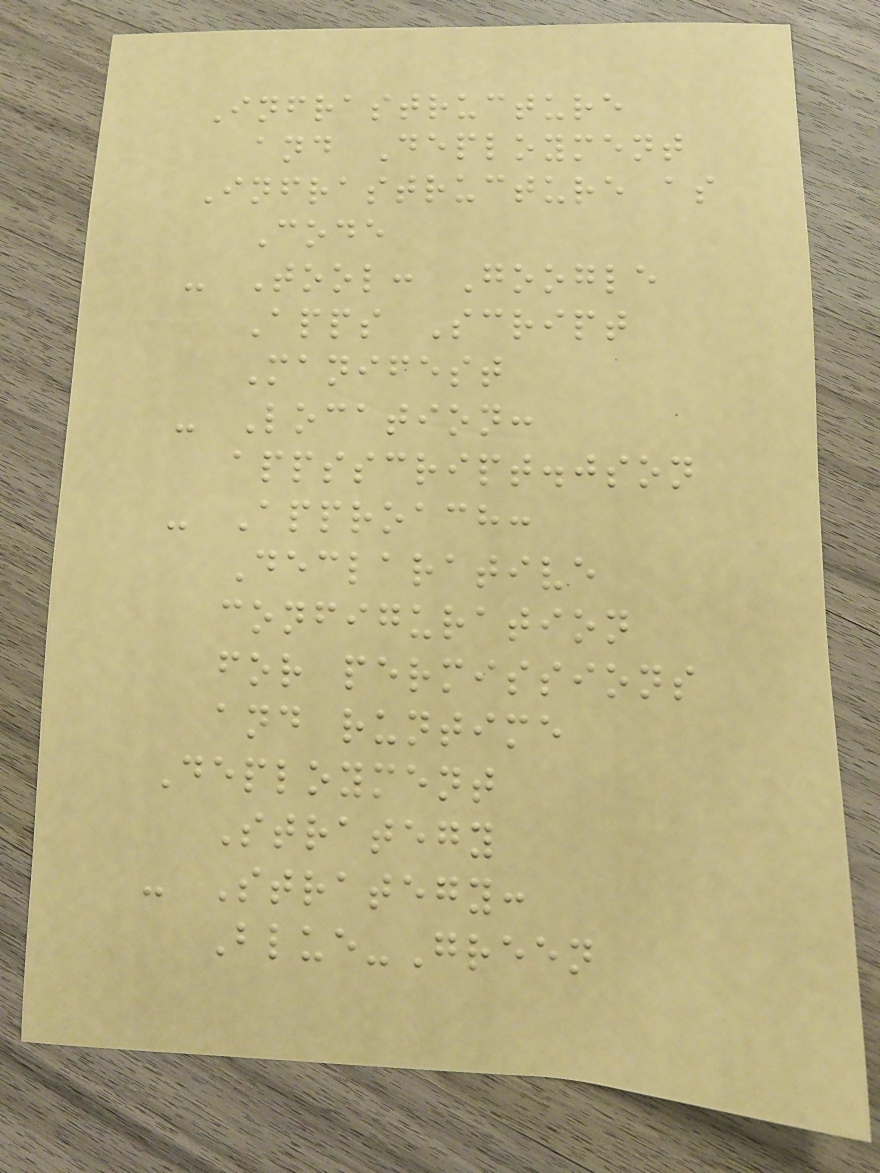Infrastructure
and Deployment
Infrastructure as
Code
- Tool: Google
Apps Script
Manifest
- Location:
appsscript.json
- Approach:
Declarative
configuration
for permissions
and runtime
Deployment
Strategy
- Strategy:
Blue-Green
